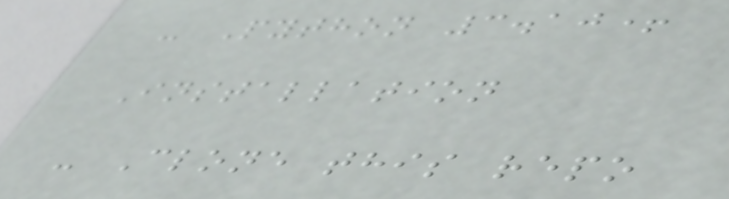- Python 3.10+
Installation
- Clone this repo
